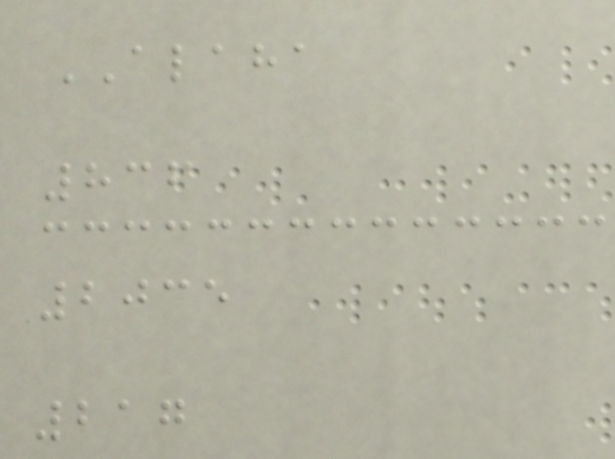ALAHA
836
2035
217
